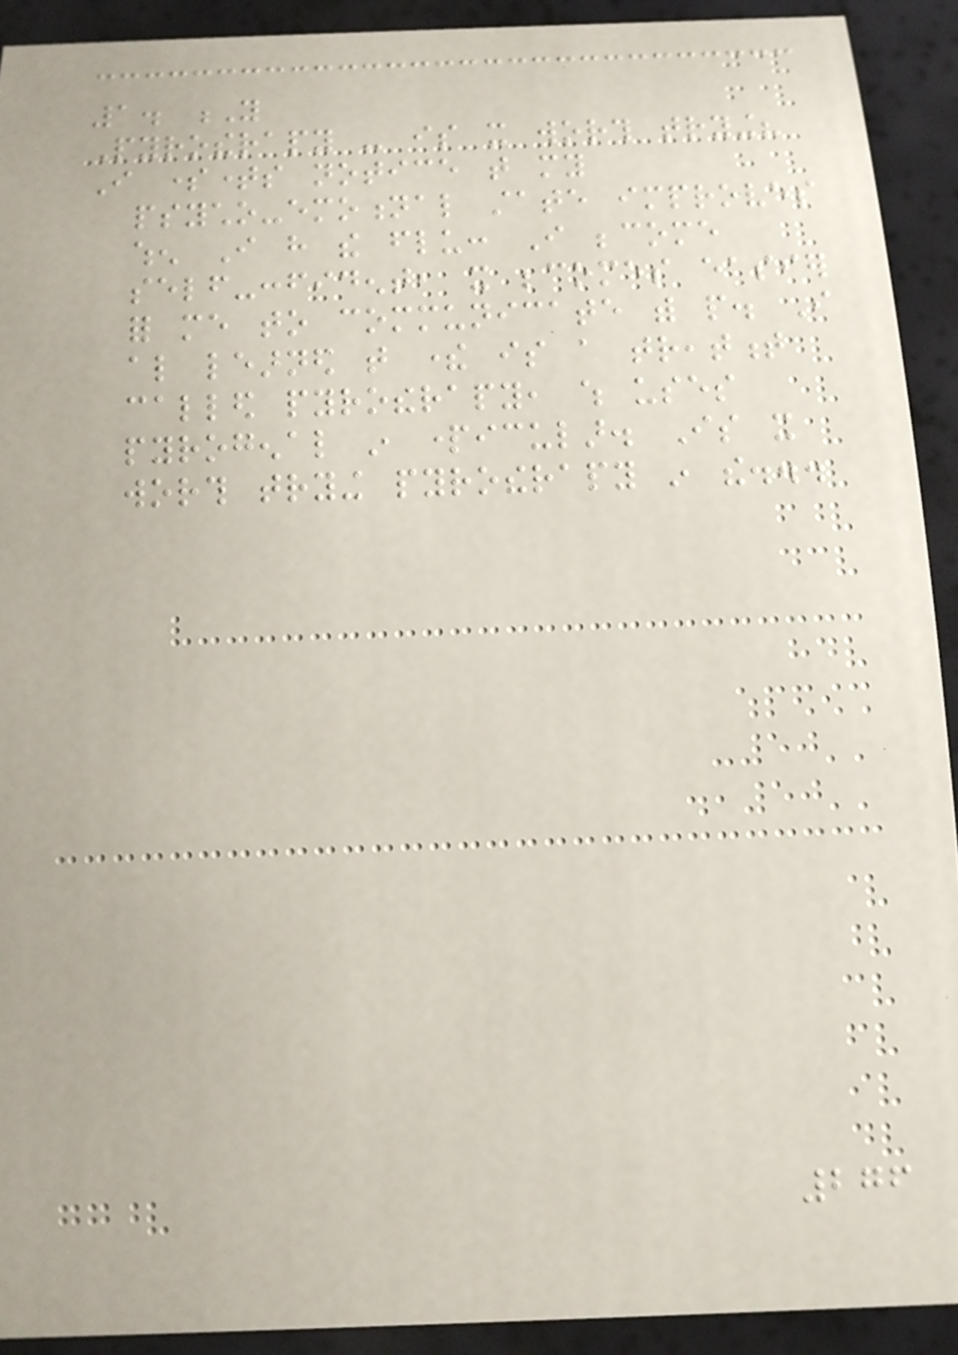1. Y
Pyrotherapy - is it worth trying?
I sometimes notice that my
psycho-emotional state improves
when I have the flu: I become
self-confident, it becomes easier
for me to communicate with people. I
also learned that there is a treatment
called pyrotherapy, which uses
pyrogenal in particular. Is it
worth trying pyrotherapy in the...
276
